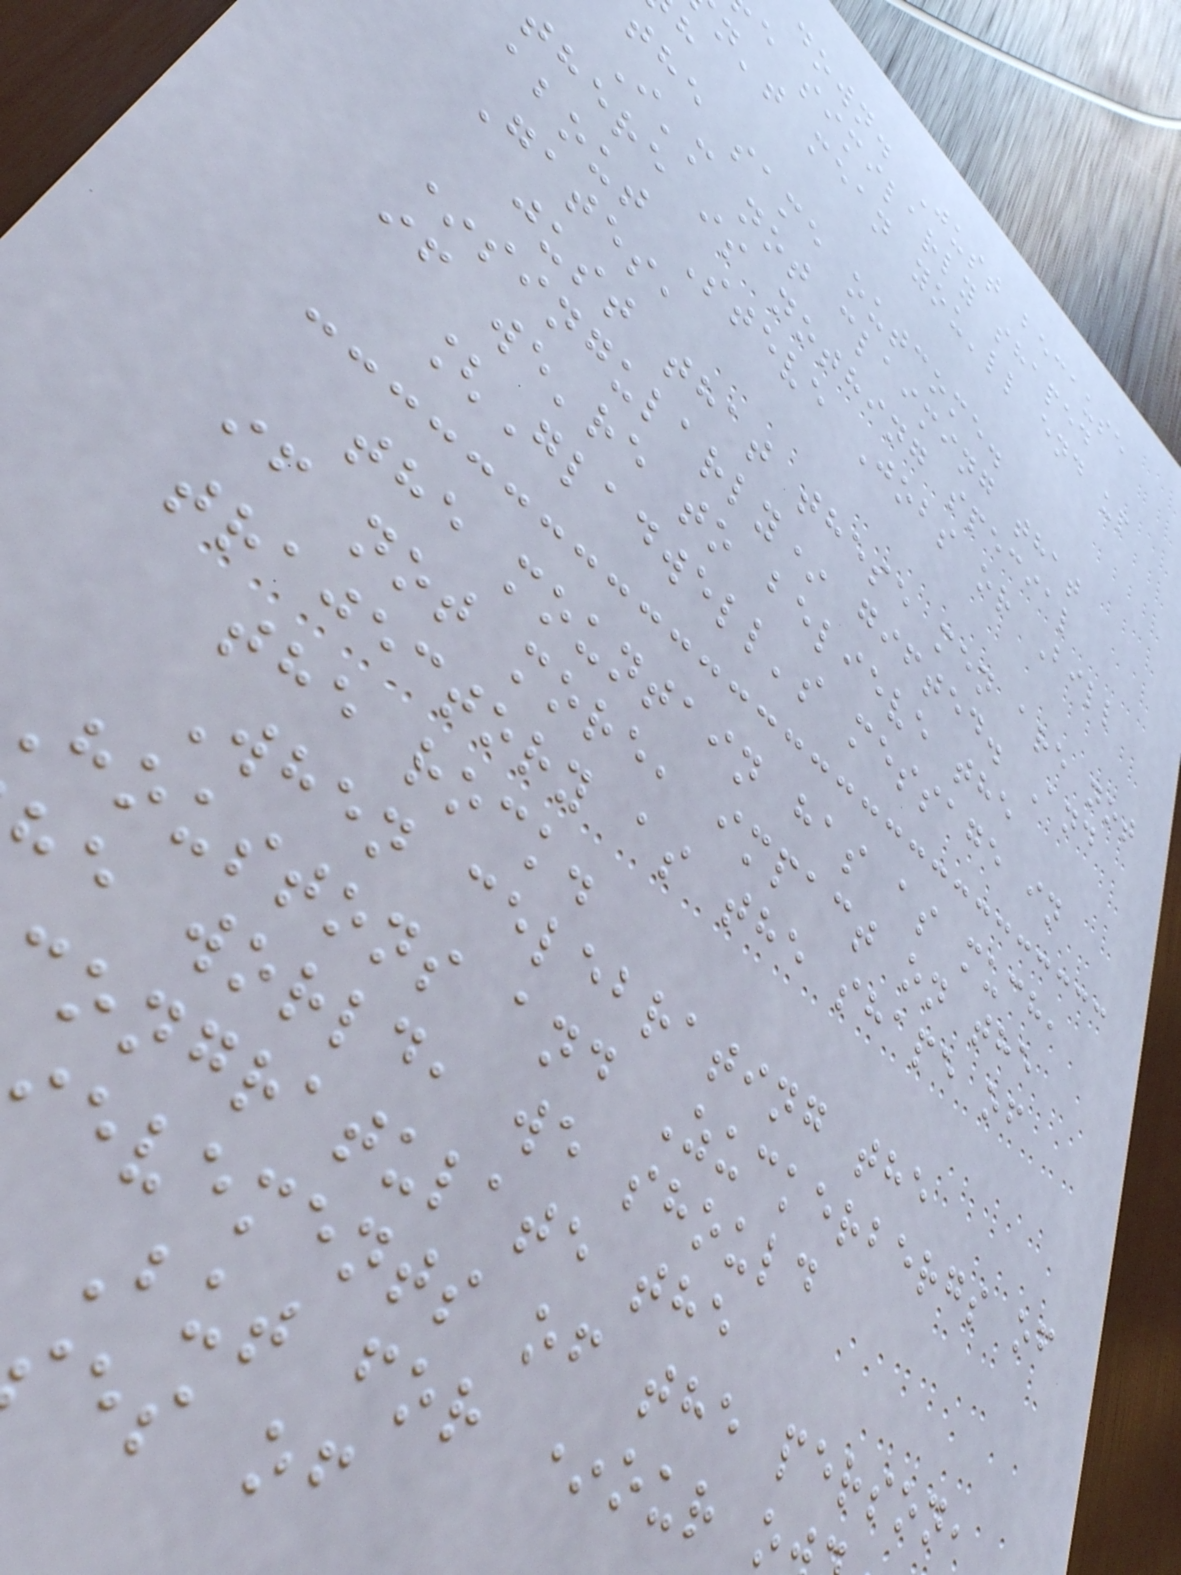down. Just because
e similarly shaped
n't mean you'll end up
the same outcome.
I'm not claiming that
there is nothing special
about Steve Jobs or Bill
Gates,
just that these men are not
*singularly* gifted. And
if we're to believe the
[Gladwell's message in
the mountain has as much,
if not more, impact on the
trajectory as the shape of
the rock.
When celebrating the
houstons and Zuckerbergs of
e world, we should
ongratulate the
evements of the person,
But for *our o
es of
